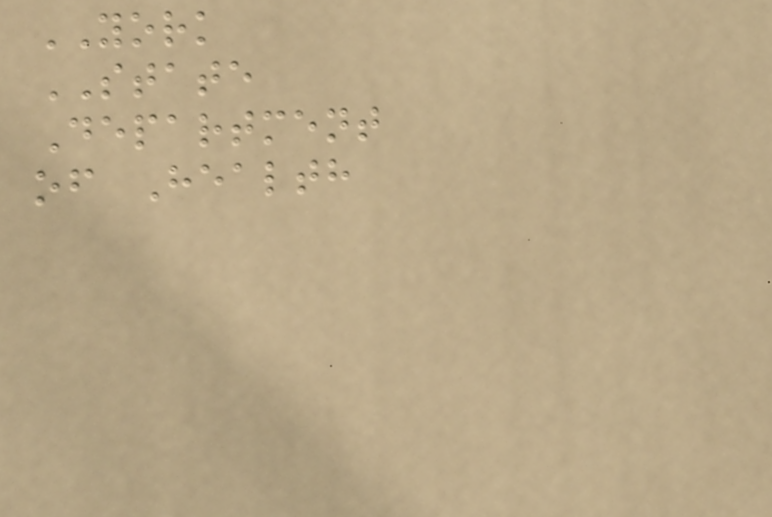YORK
STATE
Department
of Health
